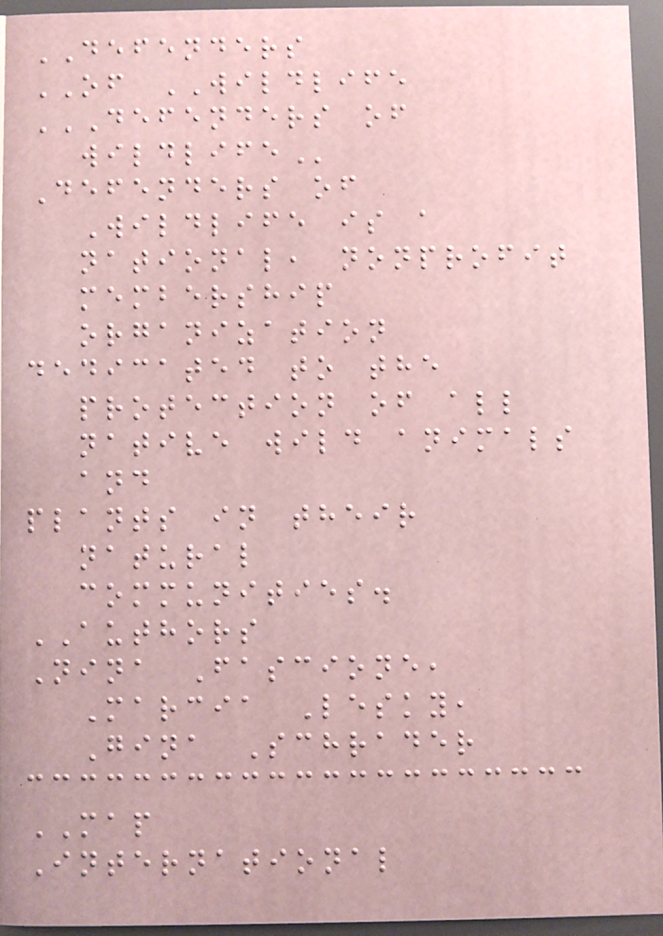DEFENDERS
OF WILDLIFE
DEFENDERS OF
WILDLIFE
Defenders of
Wildlife is a
national, nonprofit
membership
organization
dedicated to the
protection of all
native wild animals
and
plants in their
natural
communities.
AUTHORS
Nina Fascione,
Marcia Lesky,
Gina Schrader
MAP
International
